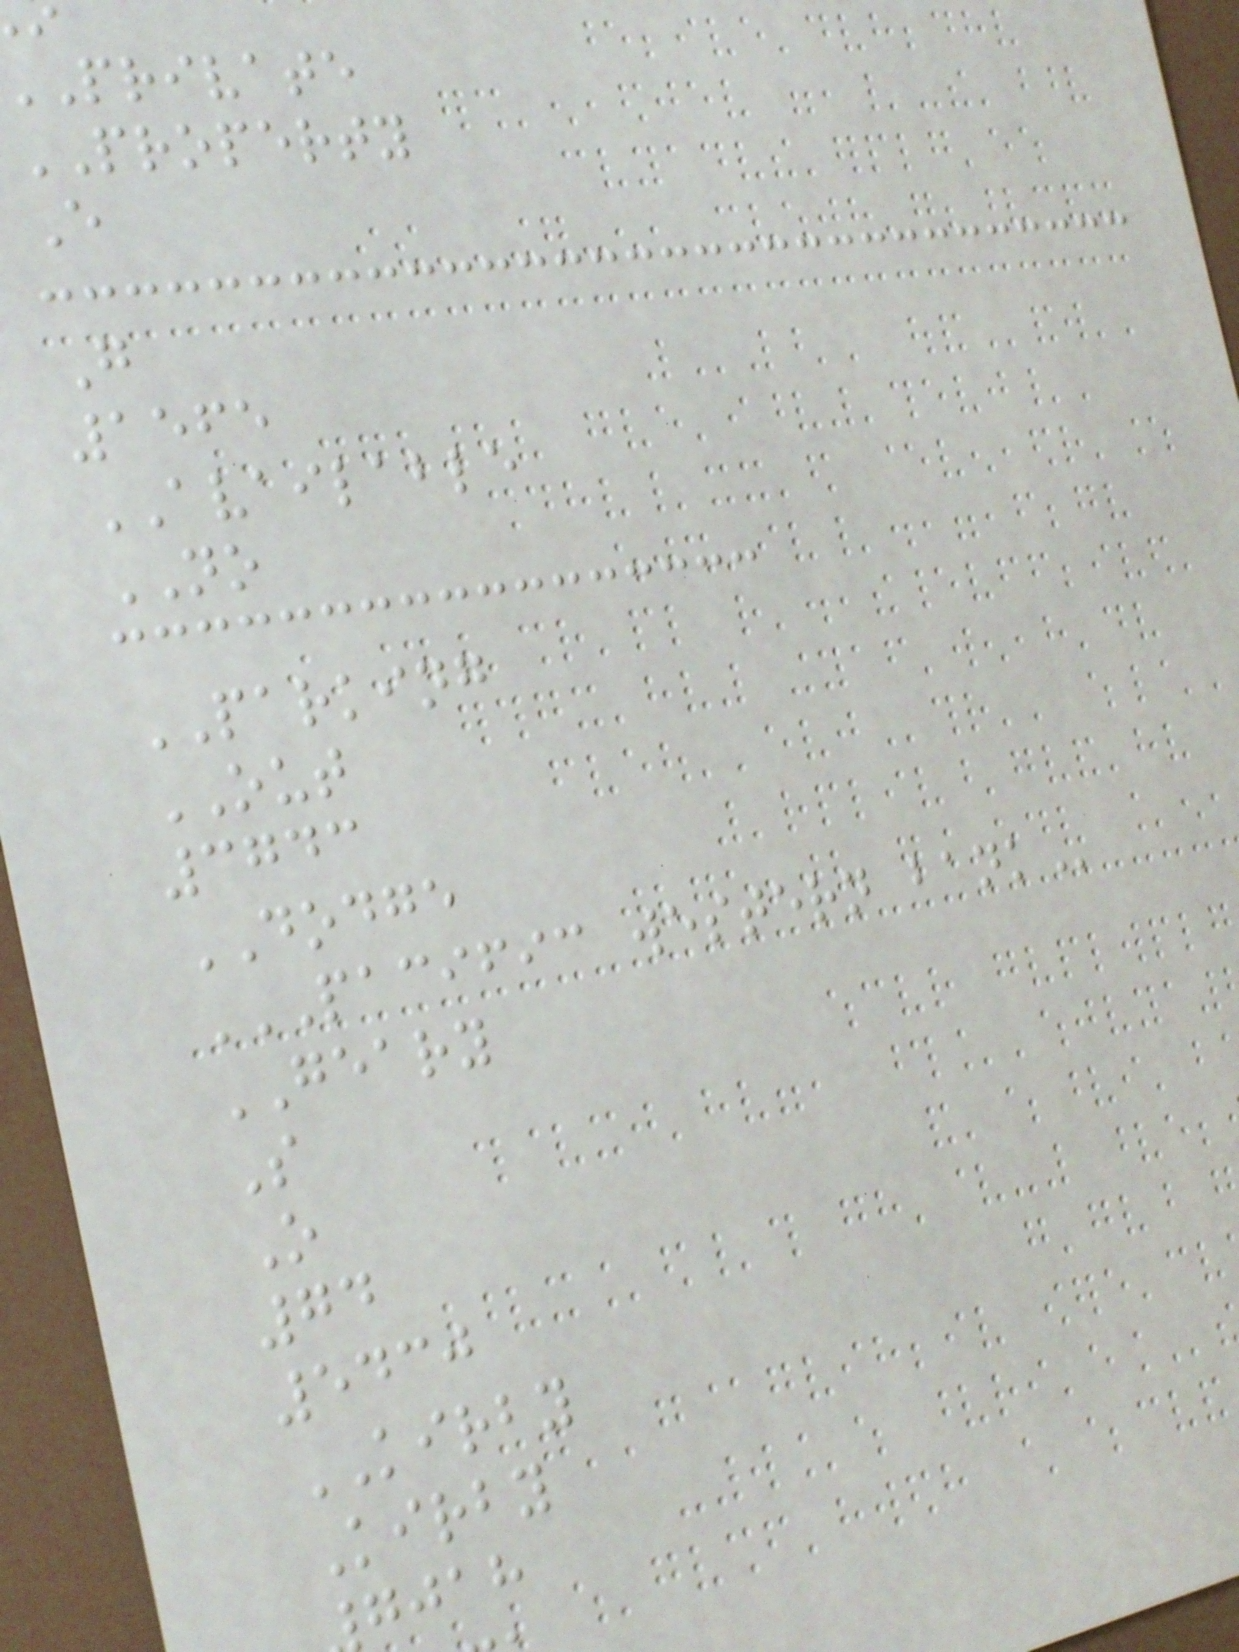private
PROPERTY
E
G
1565
AVAILABLE
NO
PARKING
OUT
3743
DODGE
PACIFIC WESTERN BANK
GEARY
S
O
74
5430
KIRBY
Kirby
gjah
